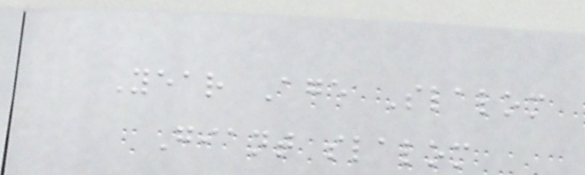Year Age Slalom
Giant slalom
